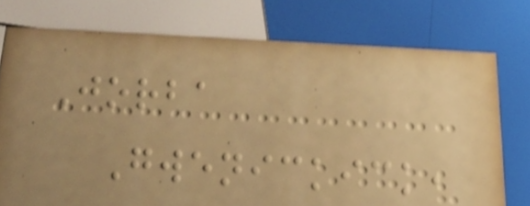Jorba
Gwenickick,
